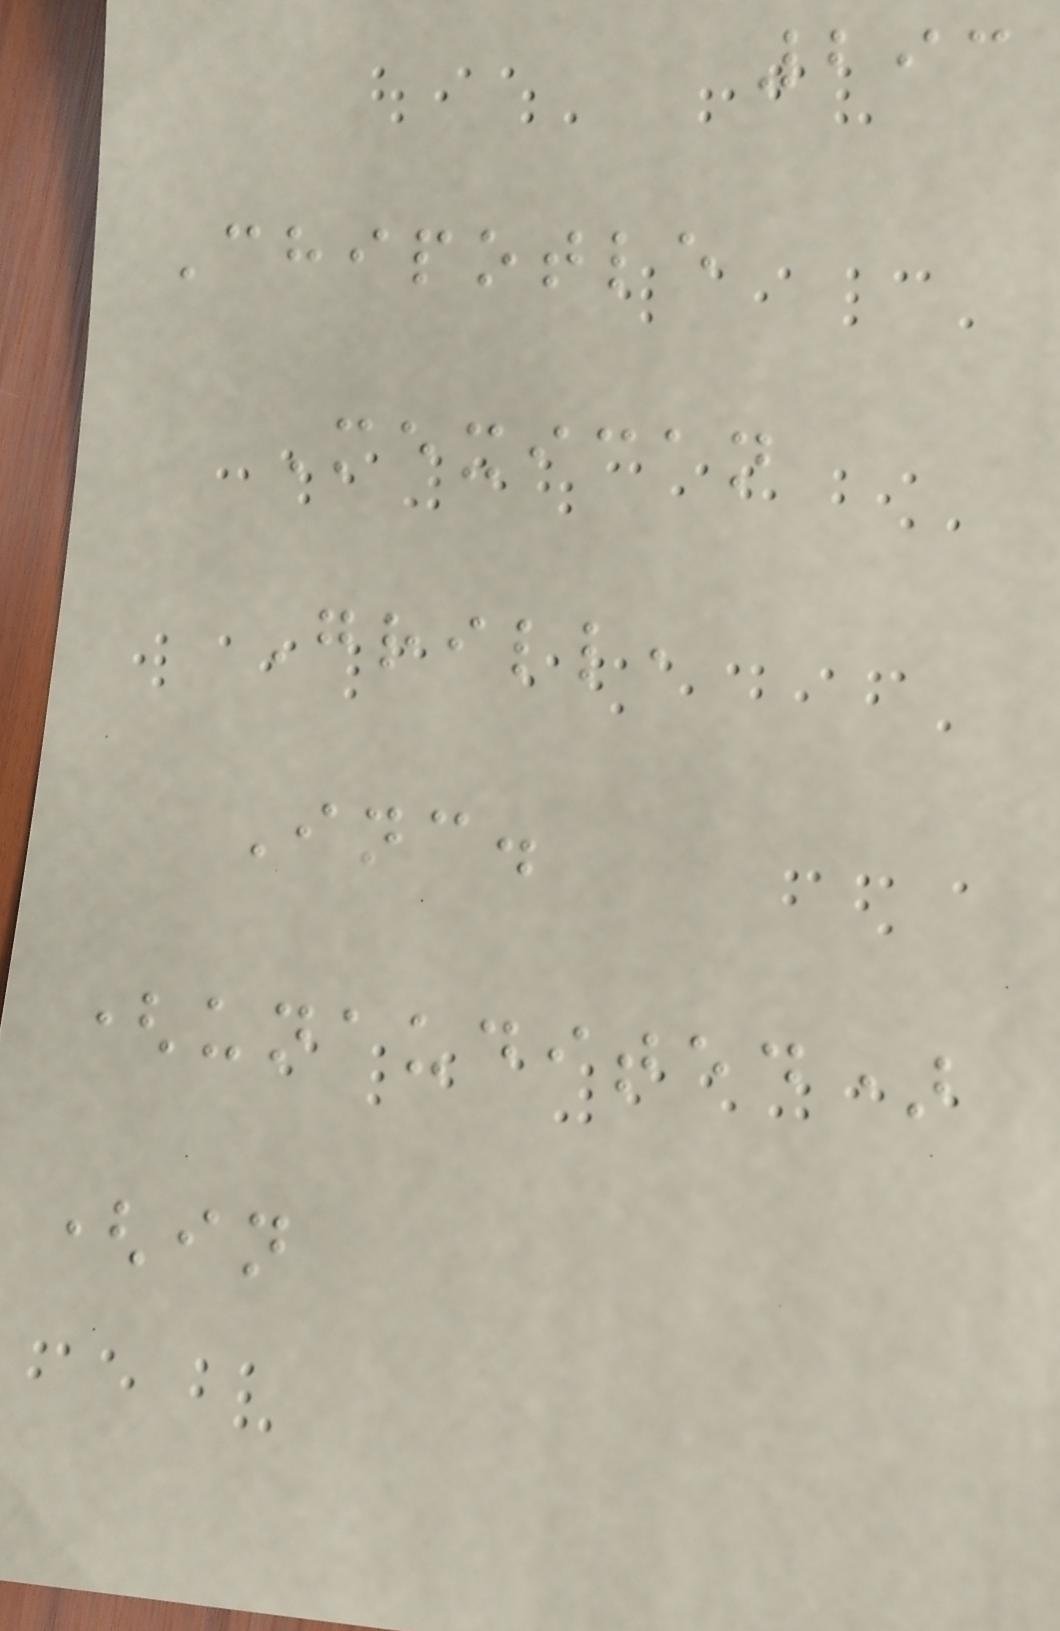293
Chipotle
Mexican
Grill,
Inc.
(unaudited)
(in
